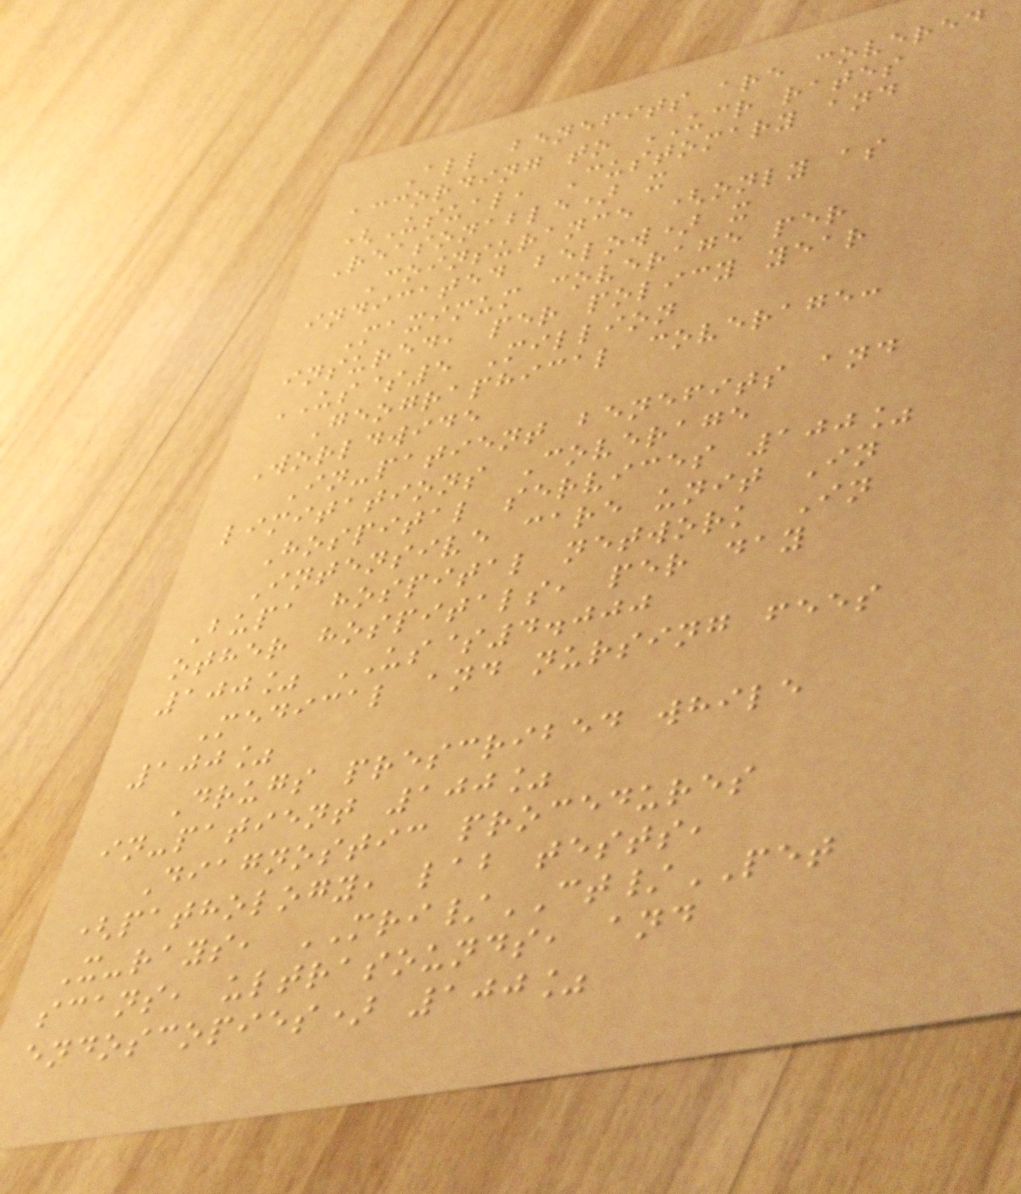All benefits are covered
according to UCR rates
(Usual, Customary and
Reasonable) x
Coinsurance (only as
indicated below) x
Maximum coverage per
insured, per policy year
US$5 Million
Geographical coverage:
Worldwide
In-patient benefits and
limitations Coverage
Hospital services 100%
Intensive care unit In
Bupa hospital network In
other hospitals, per day
100% US$4.000
Medical and nursing fees
100%
Drugs prescribed while
in-patient 100%
Diagnostic procedures
(pathology, lab tests,
X-rays, MRI/CT/PET
scans, ultrasounds, and
endoscopies) 100%
